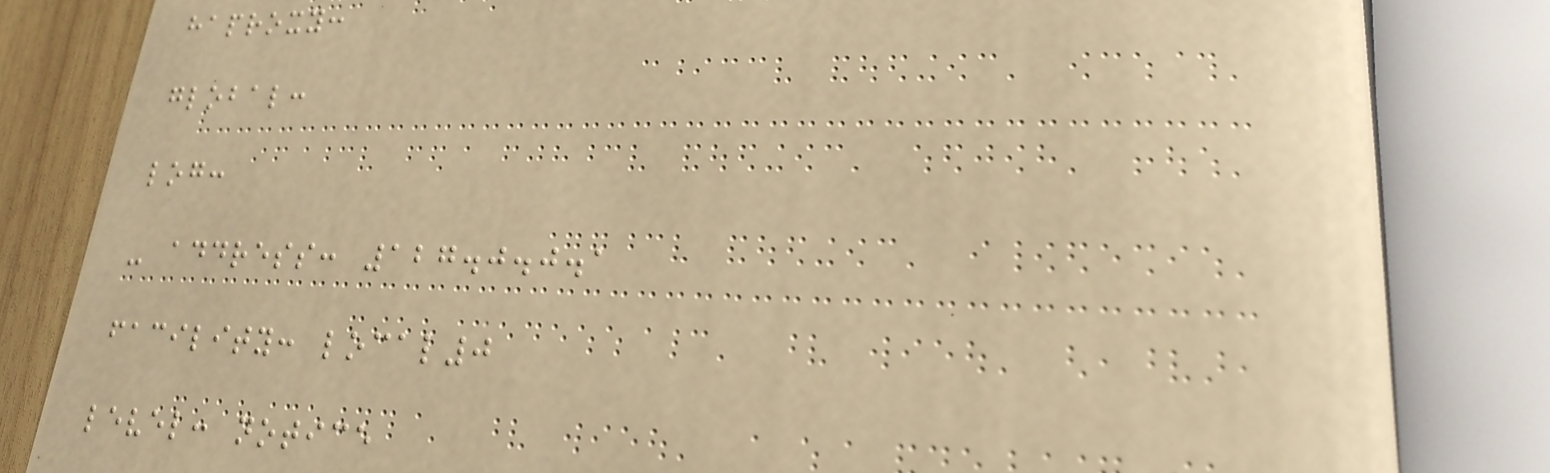haproxy:
global:
log:
- address: 127.0.0.1
facility: local0
level: notice
